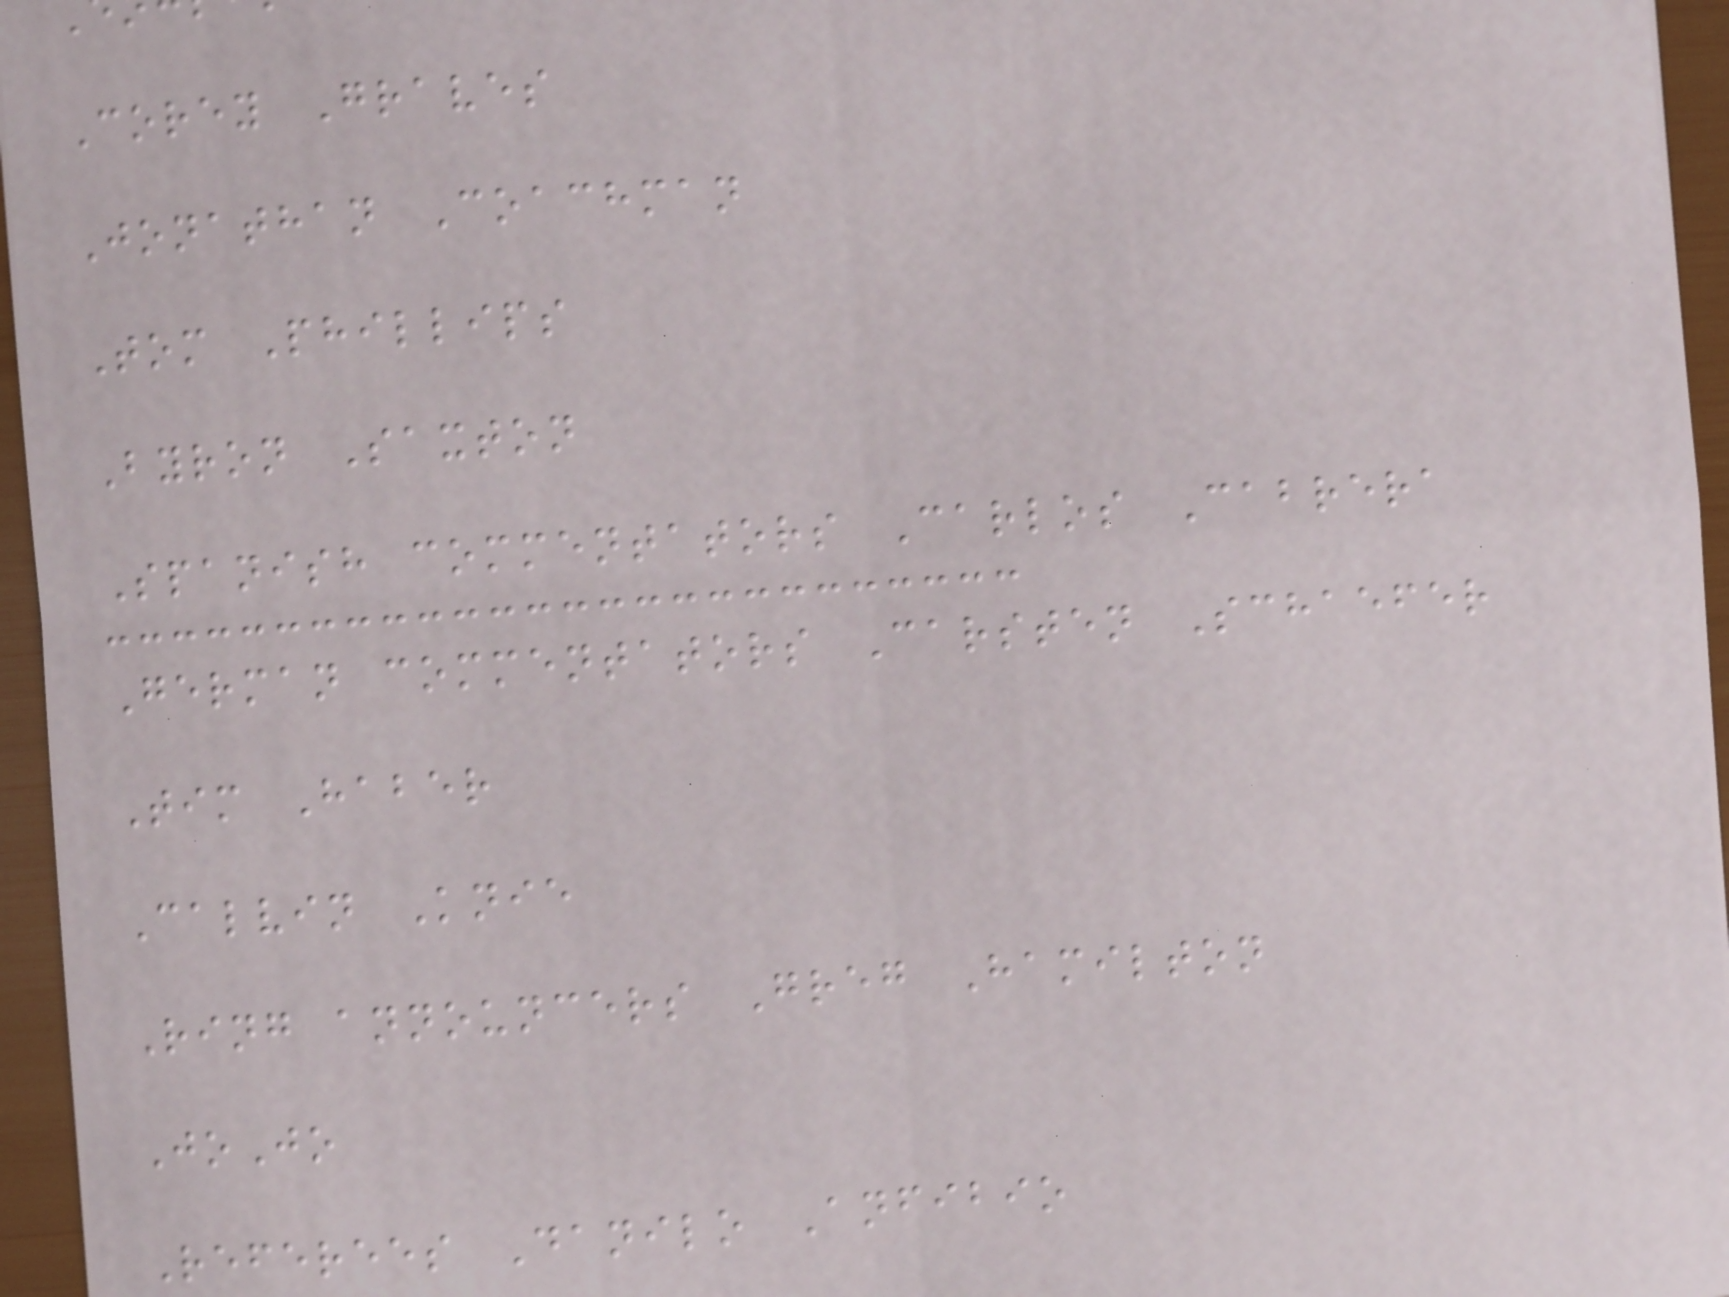Corey Graves
Jonathan Coachman
Tom Phillips
Byron Saxton
Spanish commentators Carlos Cabrera
German commentators Carsten Schaefer
Tim Haber
Calvin Knie
Ring announcers Greg Hamilton
JoJo
Referees Danilo Anfibio
